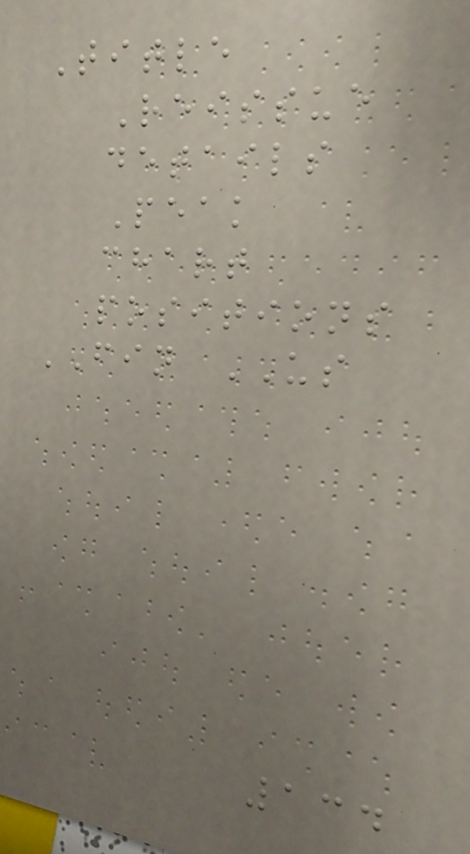Title
Reissue
details
Peak
chart
positions
FIN US
134
